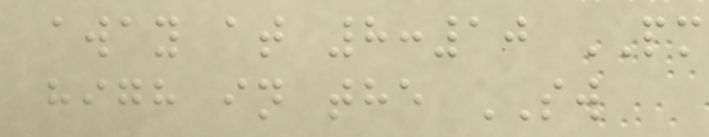away at 8:10 PM
high in the SW
